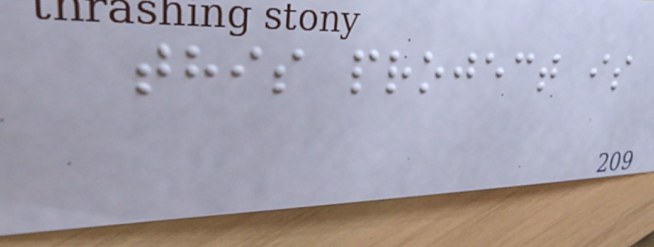this project is
